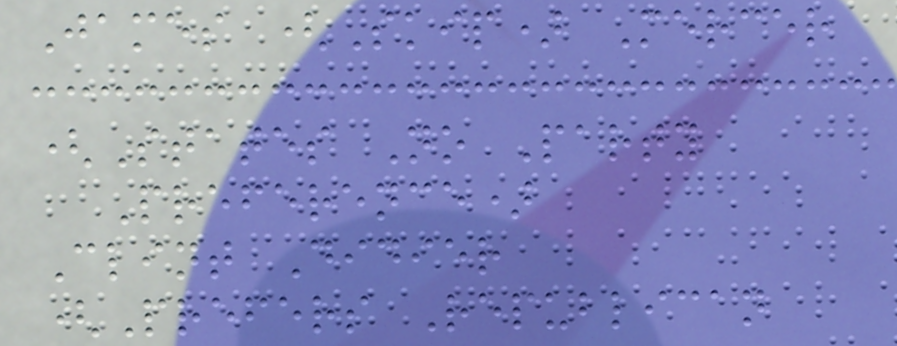James (Skip) Mercer
(States No Party
Preference)
Clint Didier
(Prefers Republican
